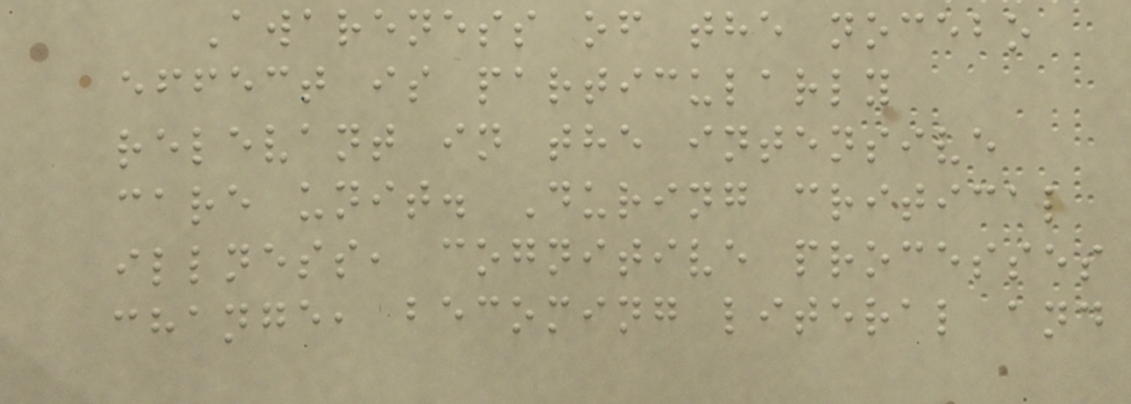Awareness of the nocebo
effect is particularly
relevant in the intensive
care unit. During critical
illness, cognitive processes
change, becoming literal and
